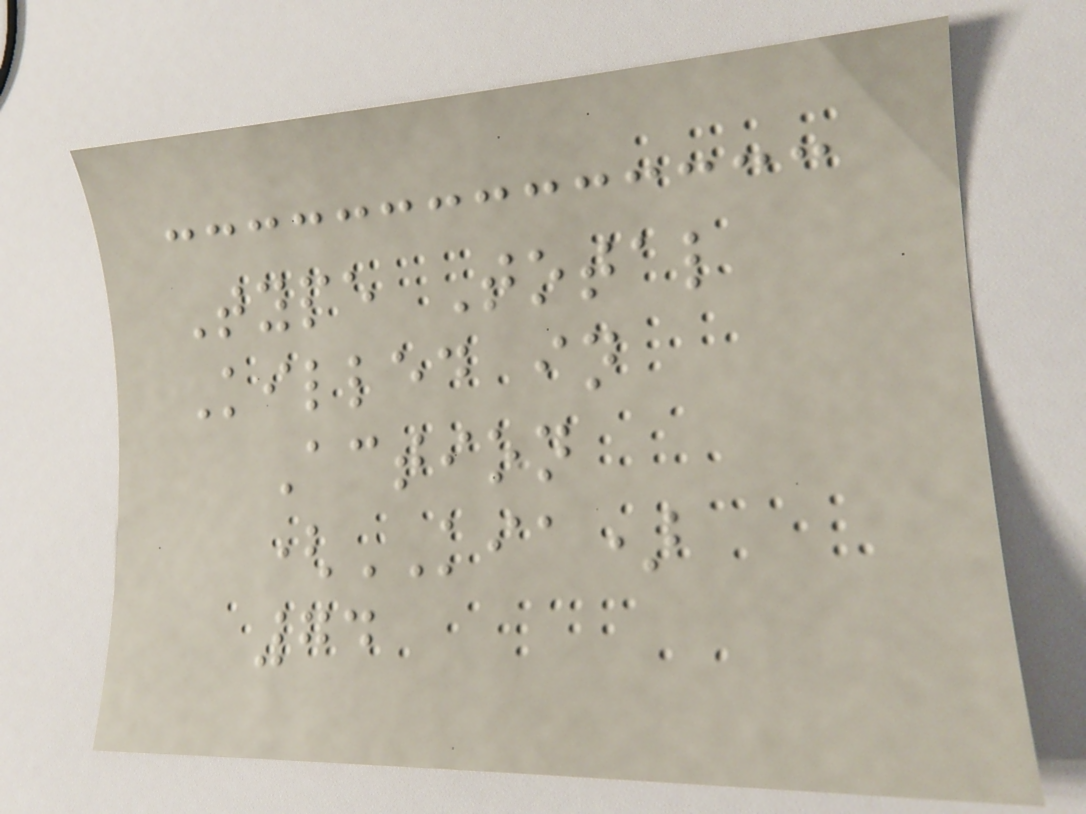Type Total
Killed in
Action
(KIA)
74
